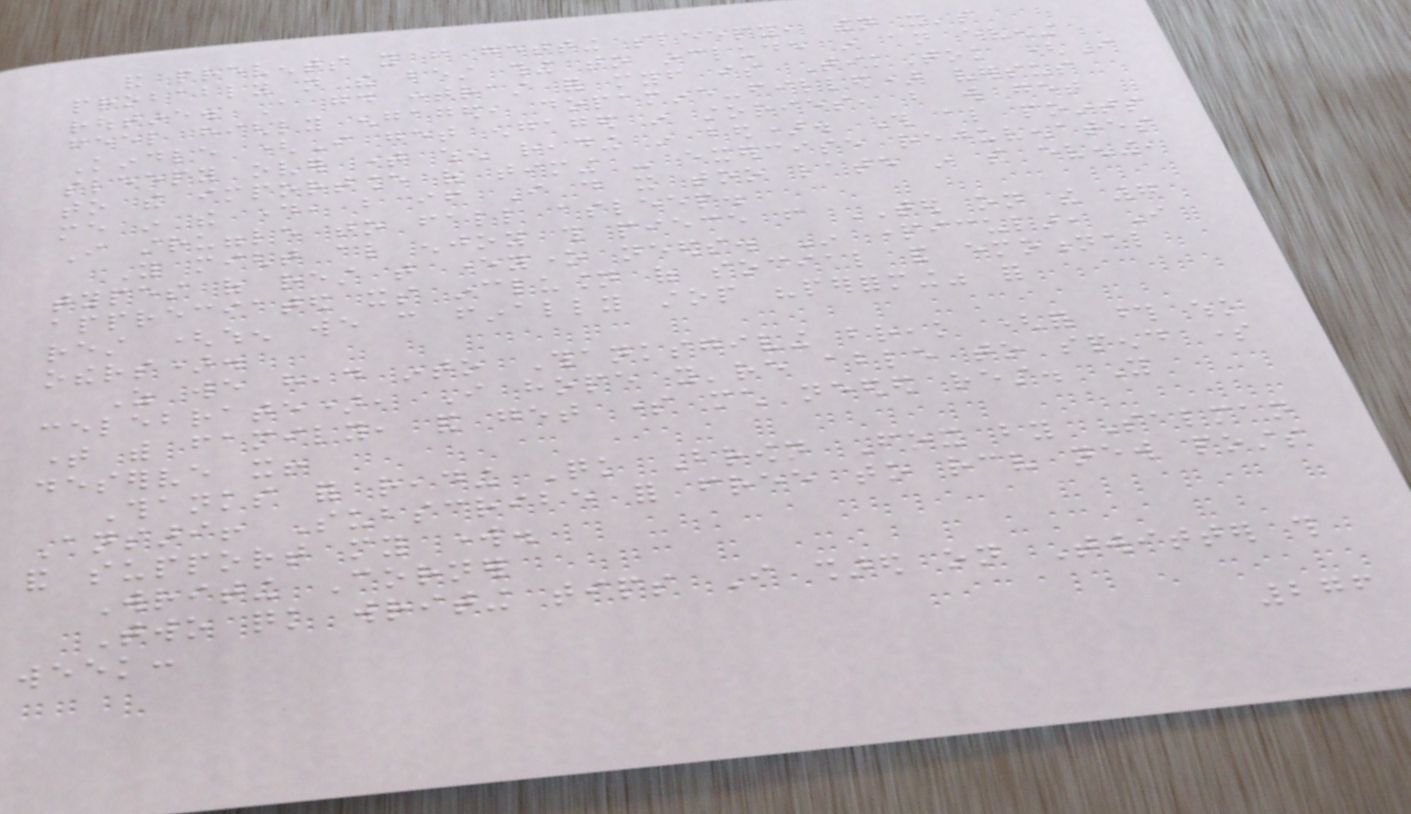and prevents you from getting sleepy, then it's
probably not the best thing to include in an evening
routine. A good contrast for myself is TikTok (I
feel highly engaged, dopamine-filled) versus
Kindle (I get engaged in stories, but will get
sleepy over time when reading in bed). This also points
to the importance of timing - exercise rejuvenates
me in the day, but if I do it too late in the evening,
I struggle to fall asleep.
You might also enjoy this piece from TED on the 7
types of rest that everyone needs. In particular, I
appreciated its inclusion of social and emotional
rest (when we can finally stop "performing" for
others).
As we head into Thanksgiving break (for those who
celebrate), I hope you're able to spend some
time with family, and get some much needed rest. You
deserve it!
Thanks for reading Quick Brown Fox by Salman
Ansari! Subscribe for free to receive new posts
and support my work.
Writing Corner
Two quick writing tips I shared on Twitter this
week:
276
